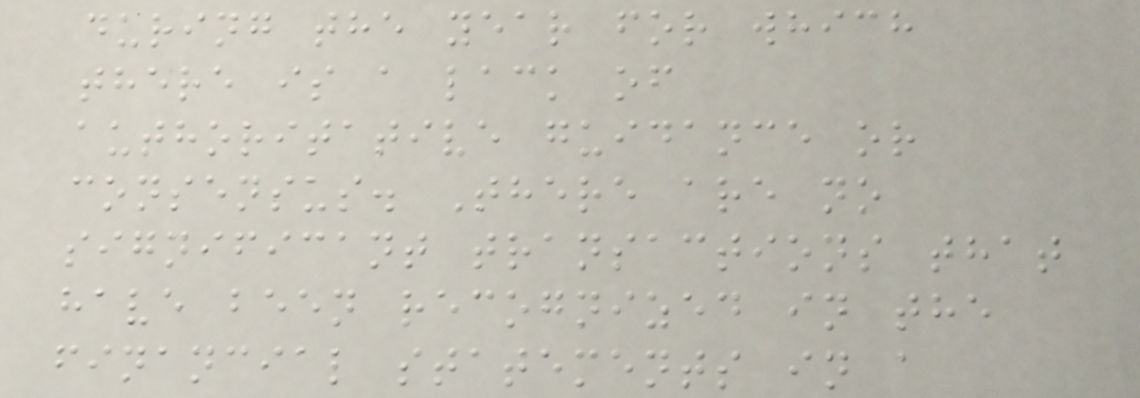during the year for which
there is a lack of
authoritative guidance or
consensus. There are no
significant transactions that
have been recognized in the
financial statements in a
